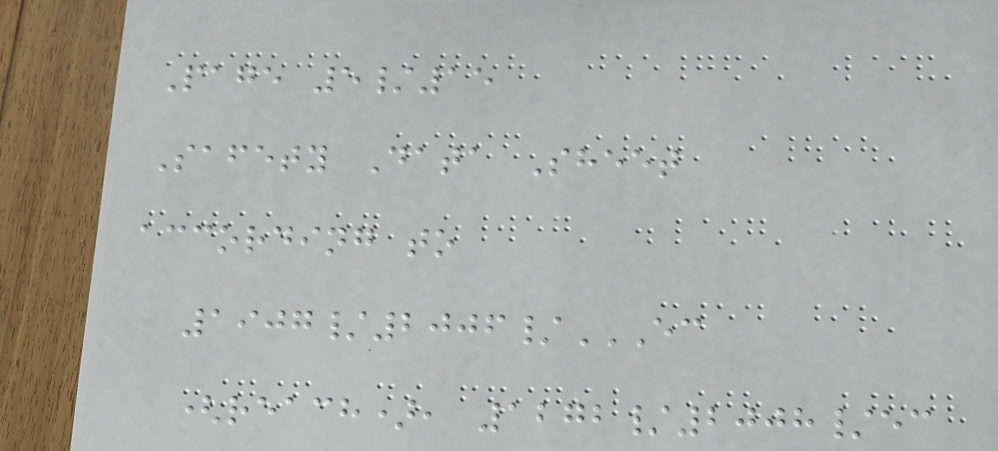Page 5/15
Safety Data Sheet
according to
1907/2006/EC
(REACH), 1272/2008/EC
